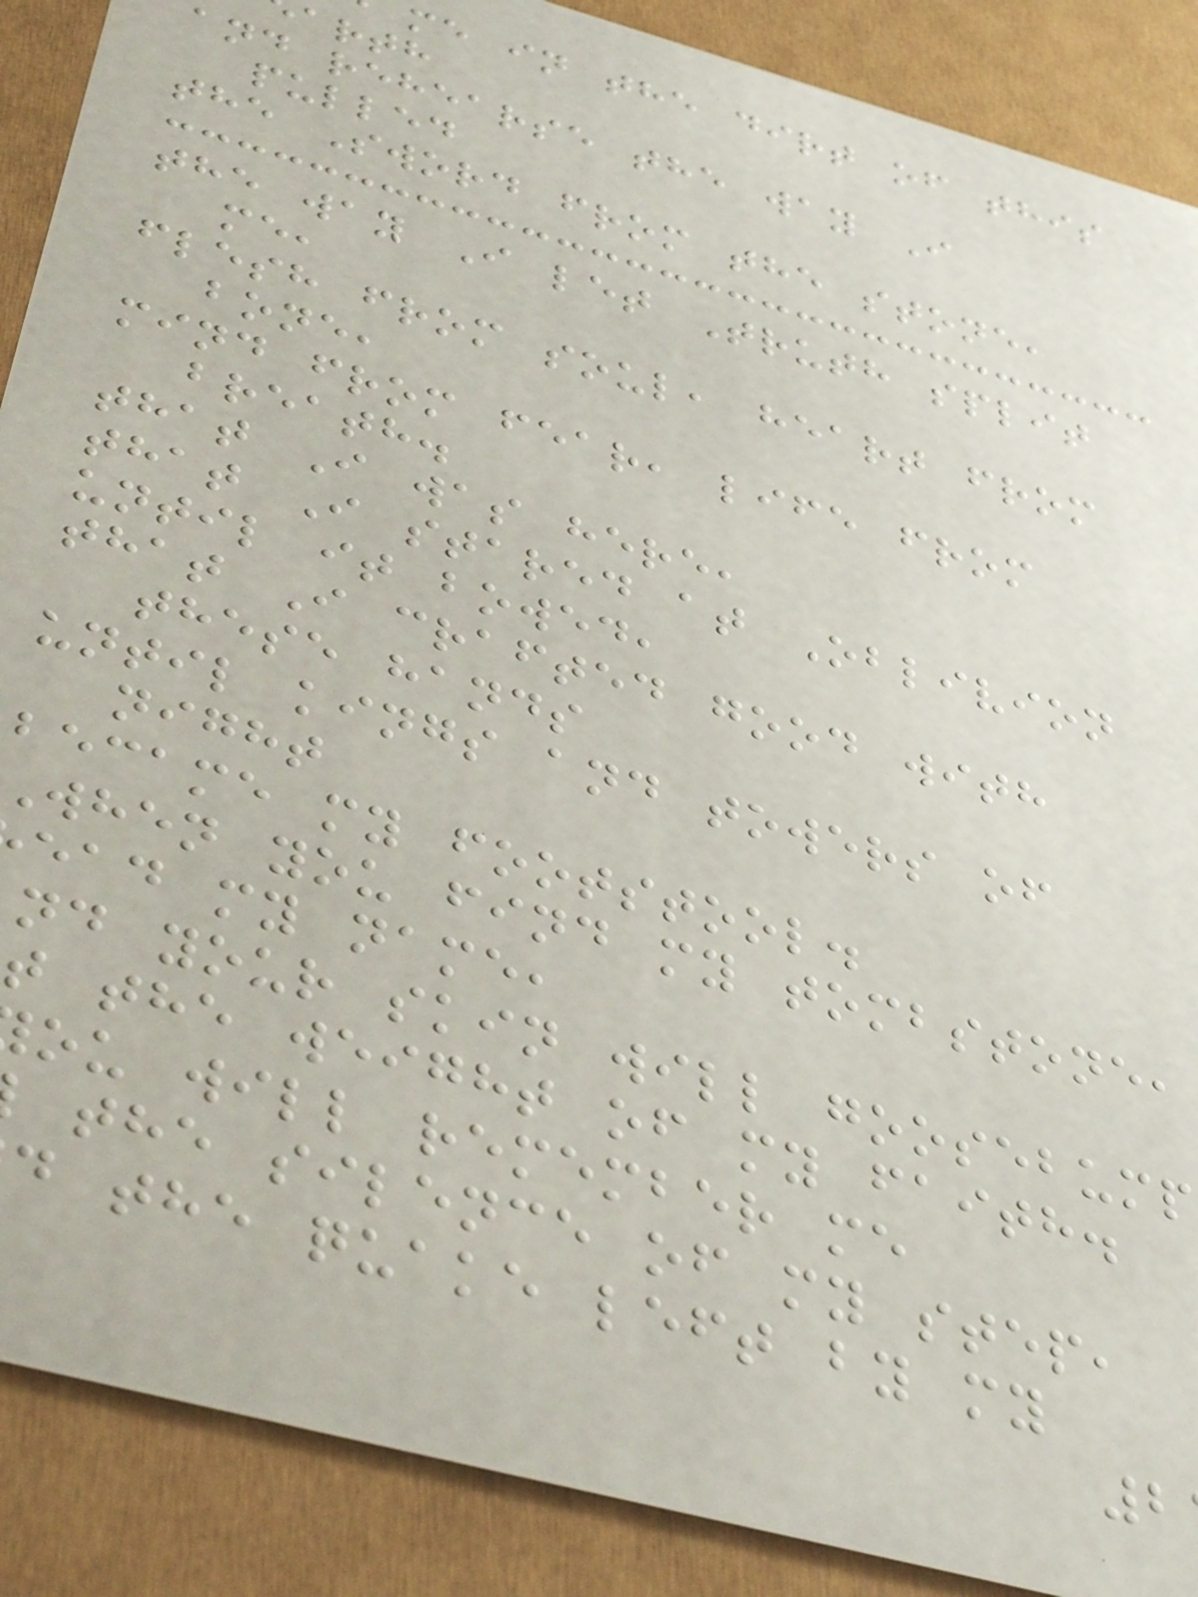me in the dirt of this
arth
and rehearse the way I
pulled
the Sword from the stone,
the way I let Truth split
me,
flesh from soul, heart from
bone,
mind from fear, life from
breath.
that I was here,
that I stared at Oblivion
until it bowed,
that I crafted good with
these hands
until kings and towers of
night
became my footstool.
when you find my tombstone,
ead my name,
nd your skin will goosebump
t the weight of my faith.
ou will remember me
the silence of my step,
d the quake left by my
